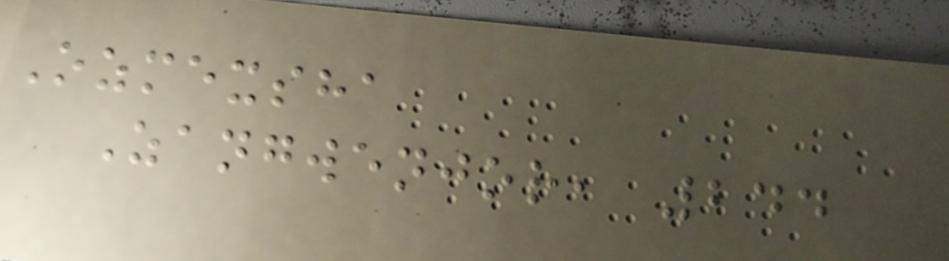Ozmexsha
Zangwenjor, 244
